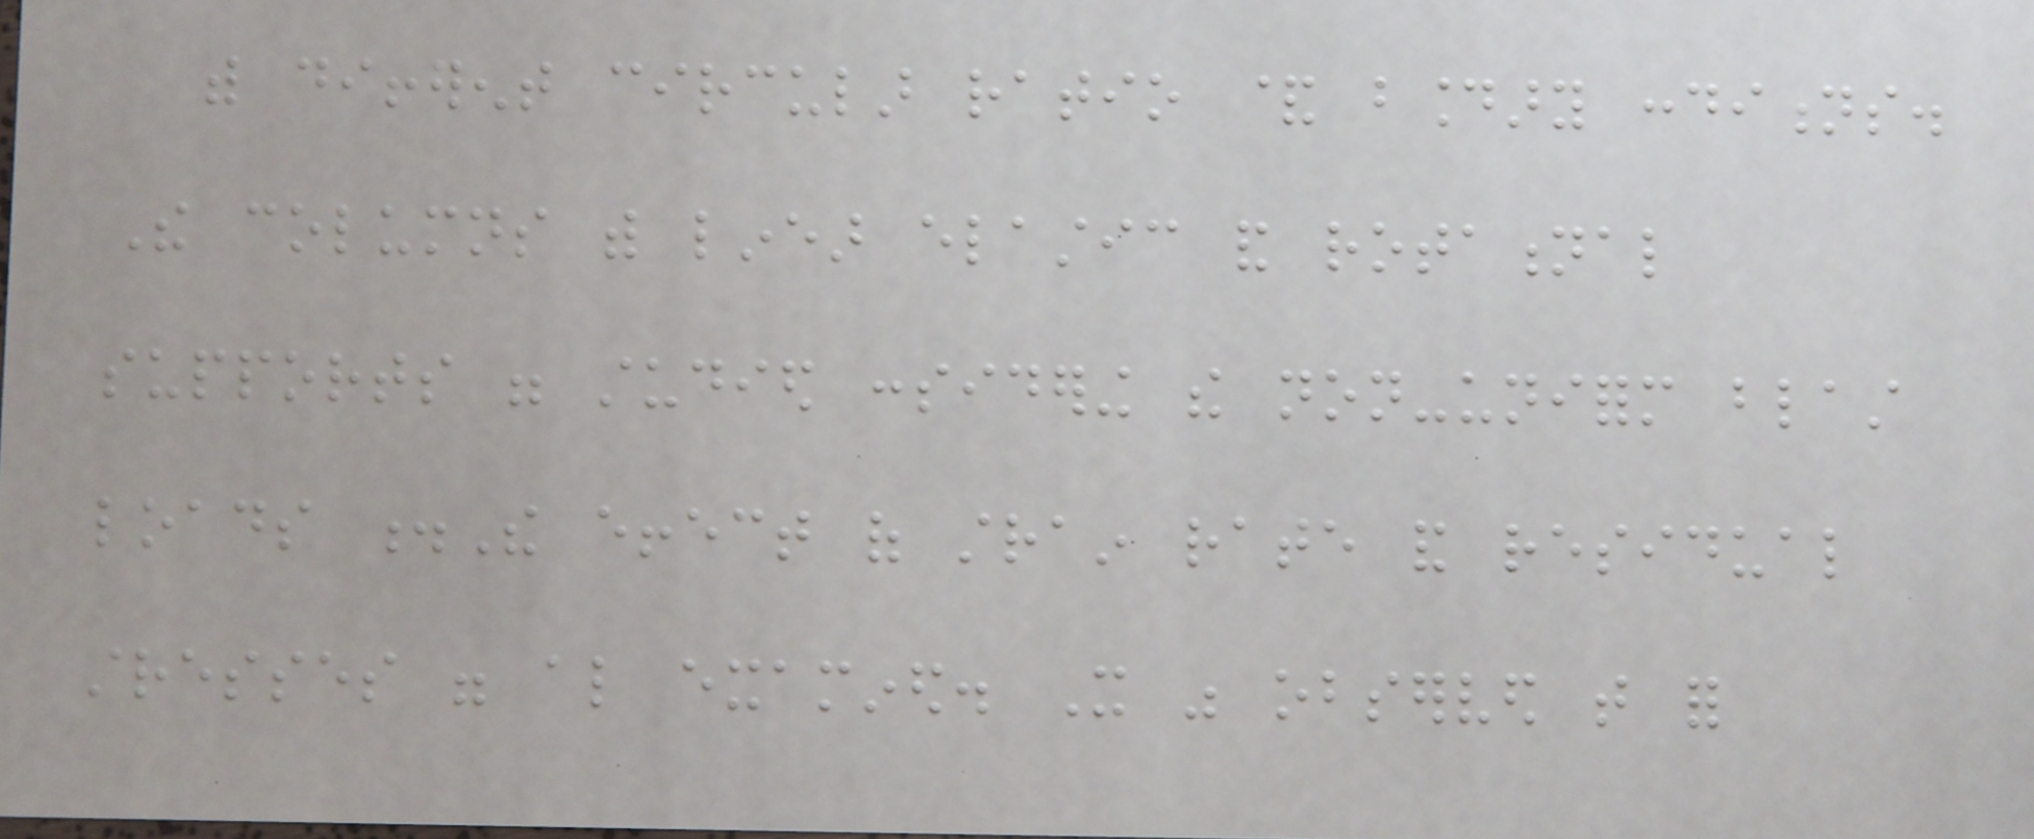with different circular ratio & boundary conditions.
The columns with linear elastic and rotational
supports were studied considering the non-uniform blast
loads .The effect of strain rate and residual
stresses were also examined. It was observed that for
